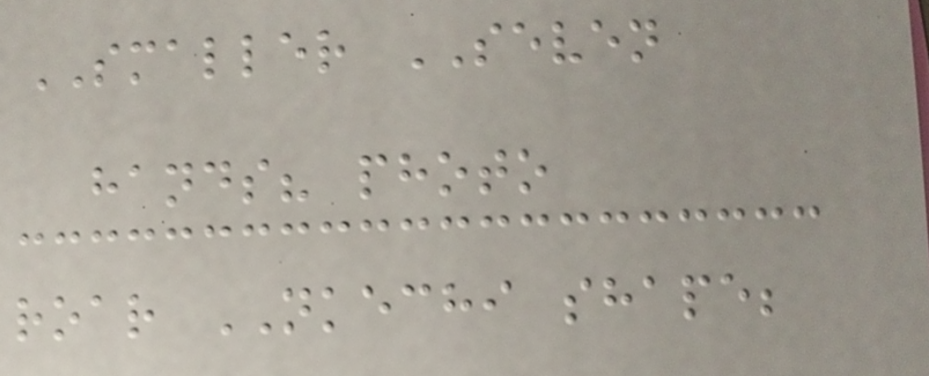SMALLER SEVEN
hands? photo
roar NKECHI shape;
